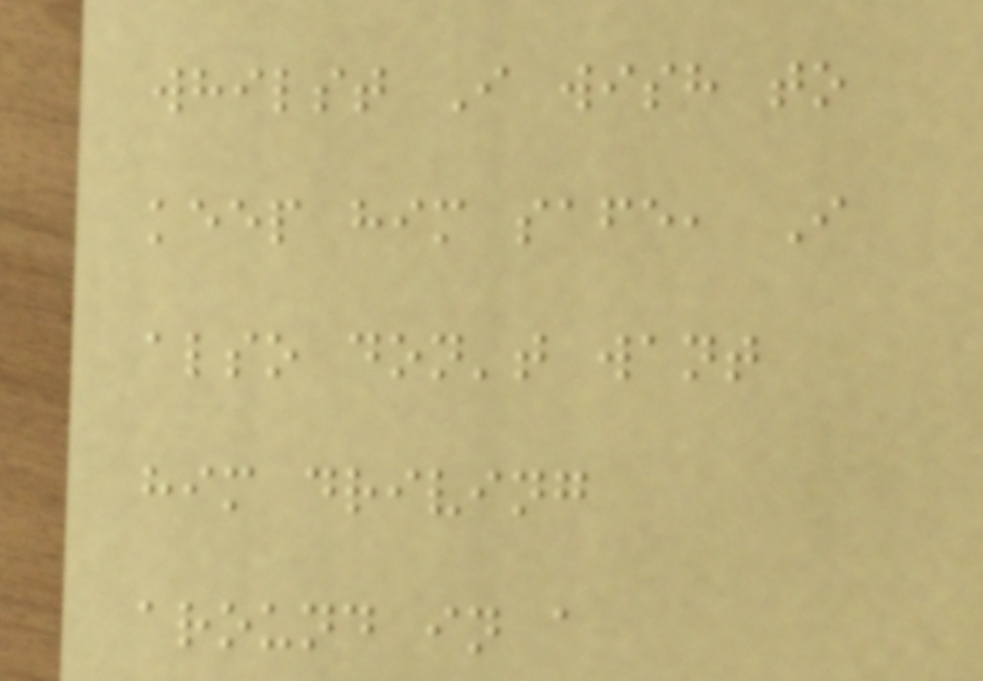whilst I wish to
keep him safe, I
also don't want
him driving
around in a
